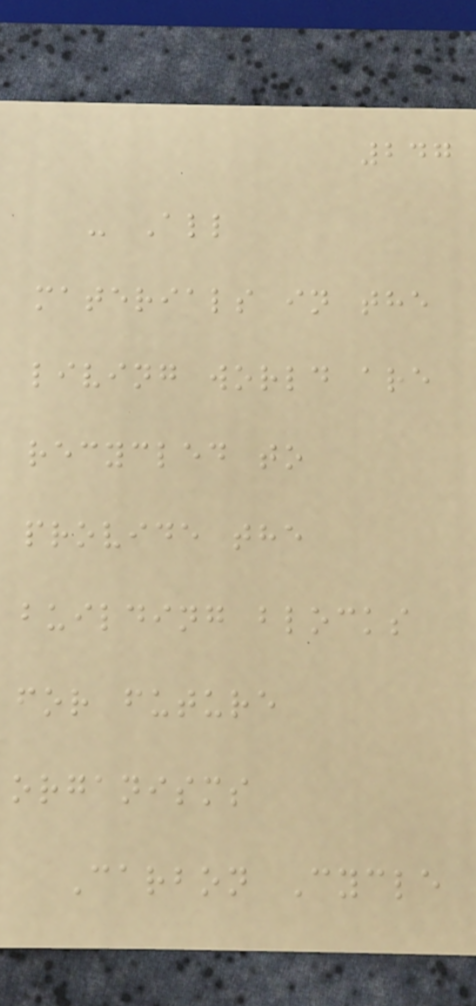247
- All
materials in the
living world are
recycled to
provide the
building blocks
for future
organisms
Carbon Cycle
